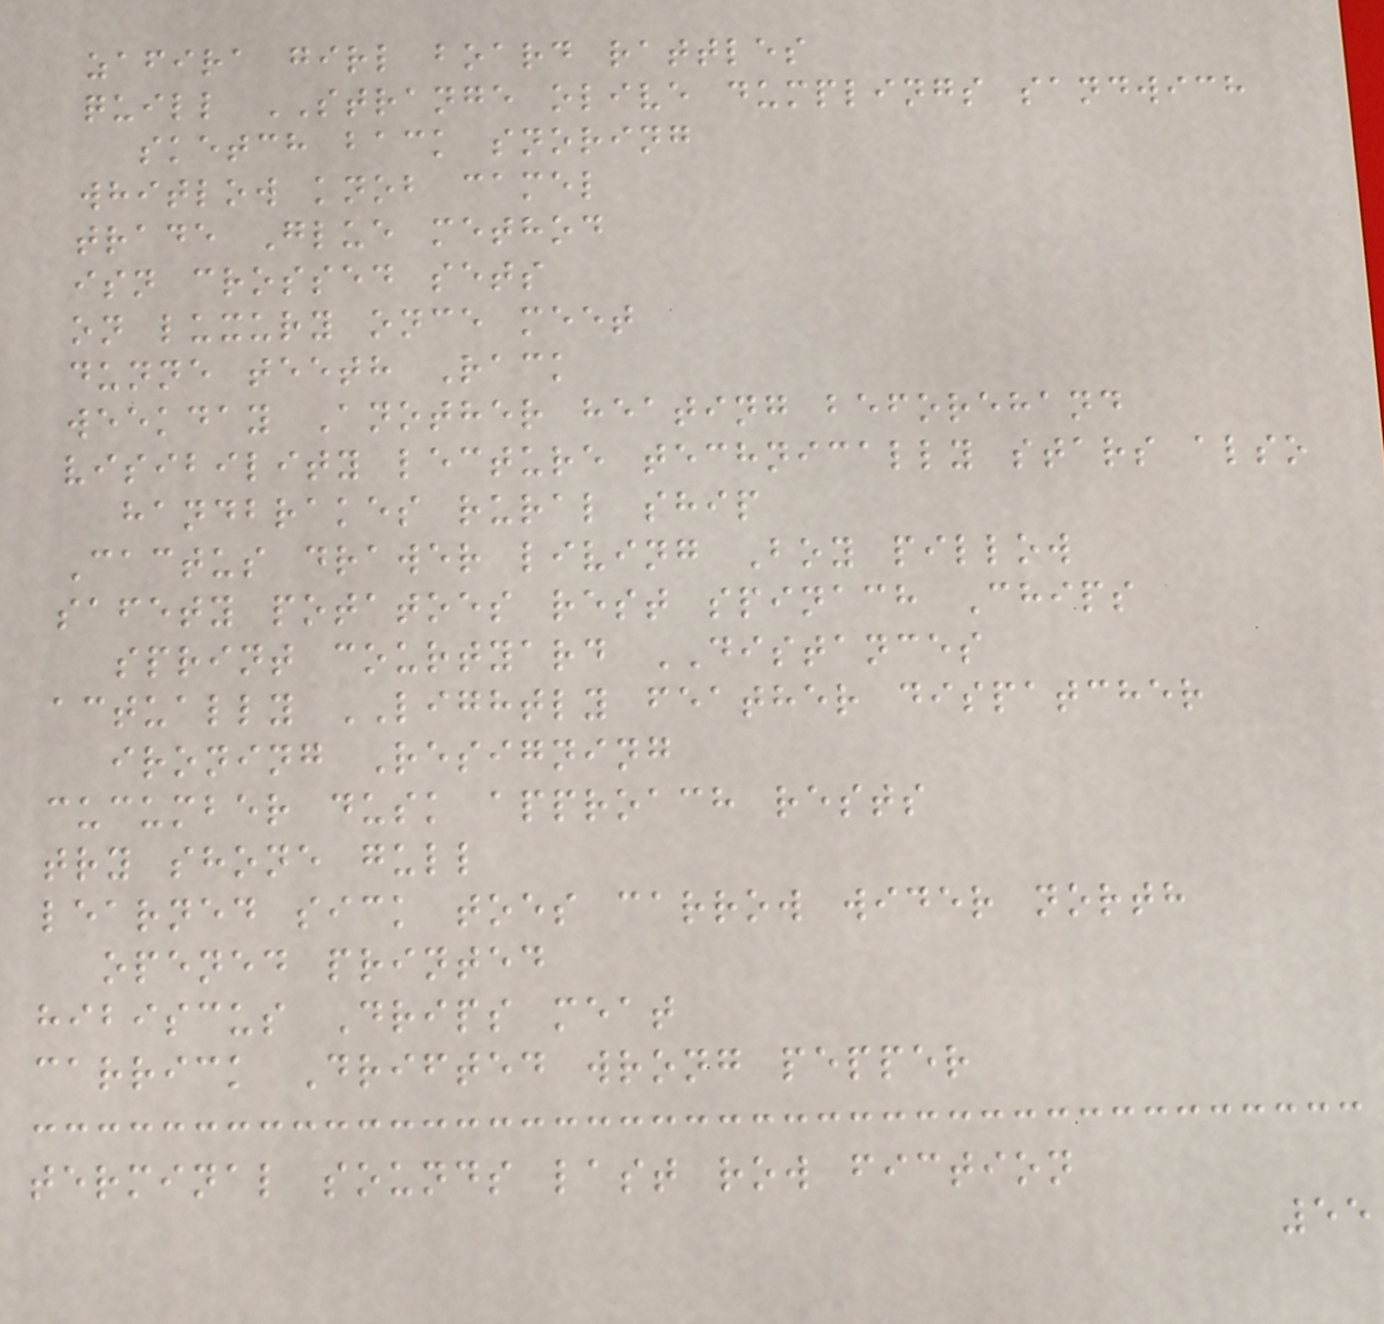zafira girl board rattles
quill STRANGE olive dumplings sandwich
sketch back snoring
whitlow knob camel
trade Glue method
isn crossed sets
on luxury once meet
dunne teeth Rack
weekday Another heating beforehand
visibility lecture technically stars also
handbrakes rural ship
Cactus drawer living Boy pillow
safety potatoes rest spinach Chips
sprint courtyard DISTANCES
actually LIGHTLY feather dispatcher
ironing Resigning
cucumber dusk approach rests
try shone gull
learned sick toes carrow wider north
opened printed
hibiscus Drips meat
carrick Drifted wrong pepper
terminal sounds last row fiction
55
